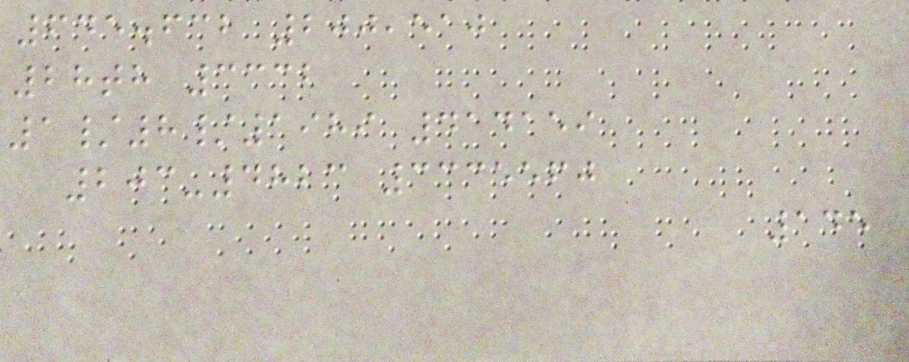645.632 200,510
28th 3332
1/8/1989 414159
203-4823 3335560
145
